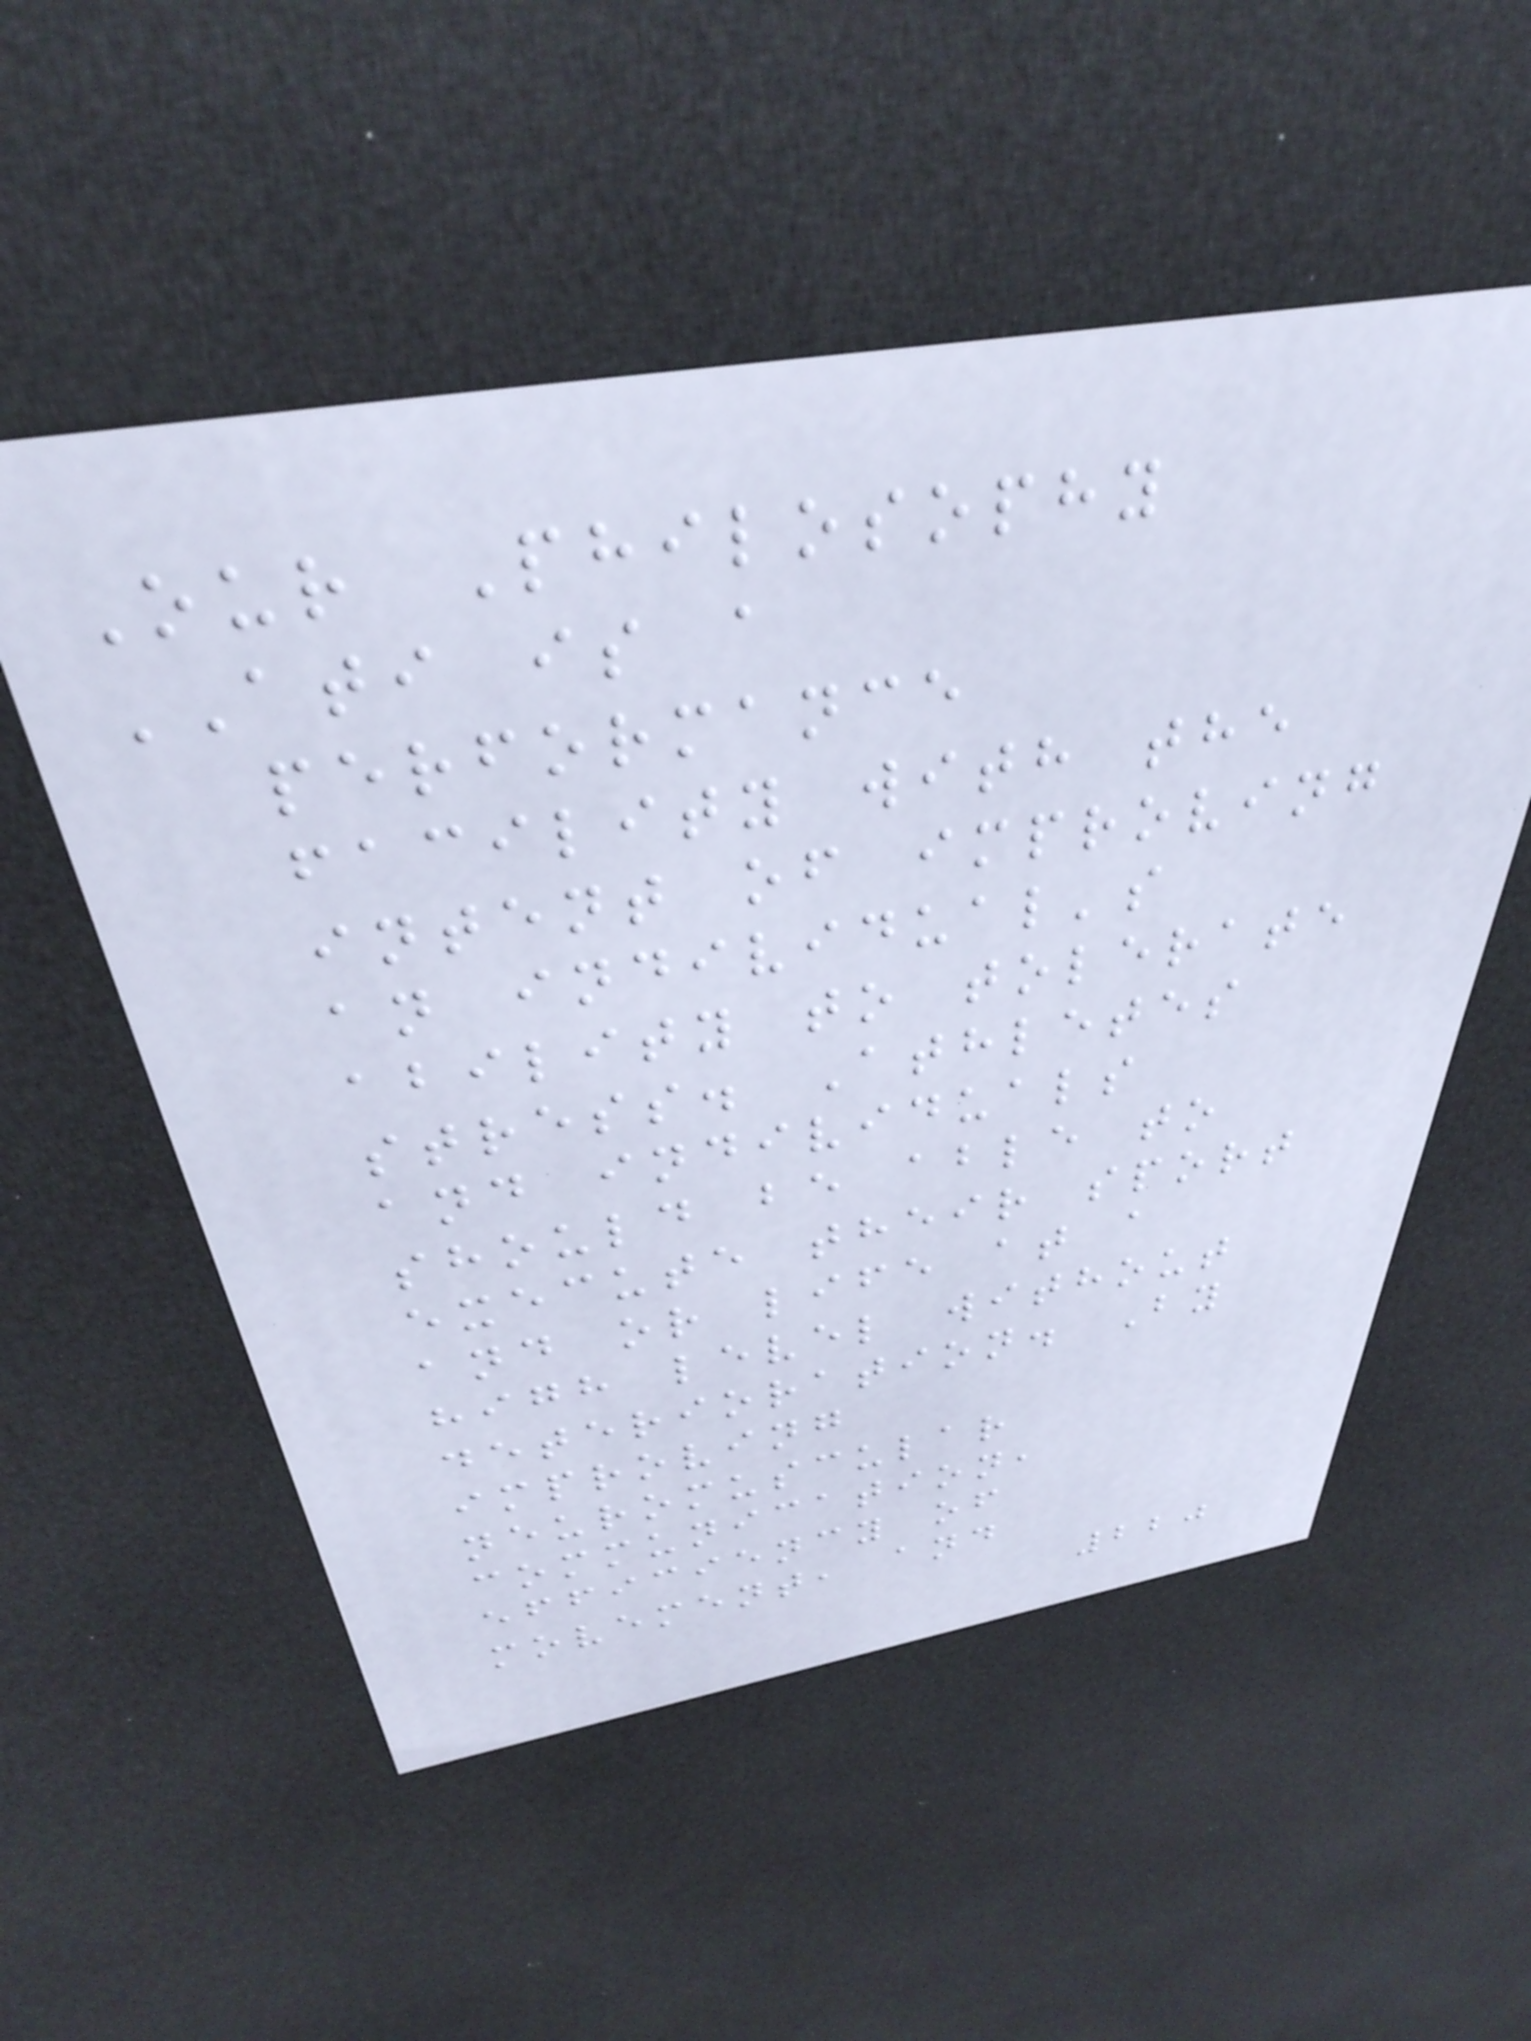Our Philosophy
ATI is a
performance
facility with the
intent of improving
an individual's
ability to tolerate
stress. Athletes
and individuals
should be able to
execute their sport
and or life at a
high level without
deterioration. By
improving
neuromuscular
communication,
efficiency of
movement, and
220
